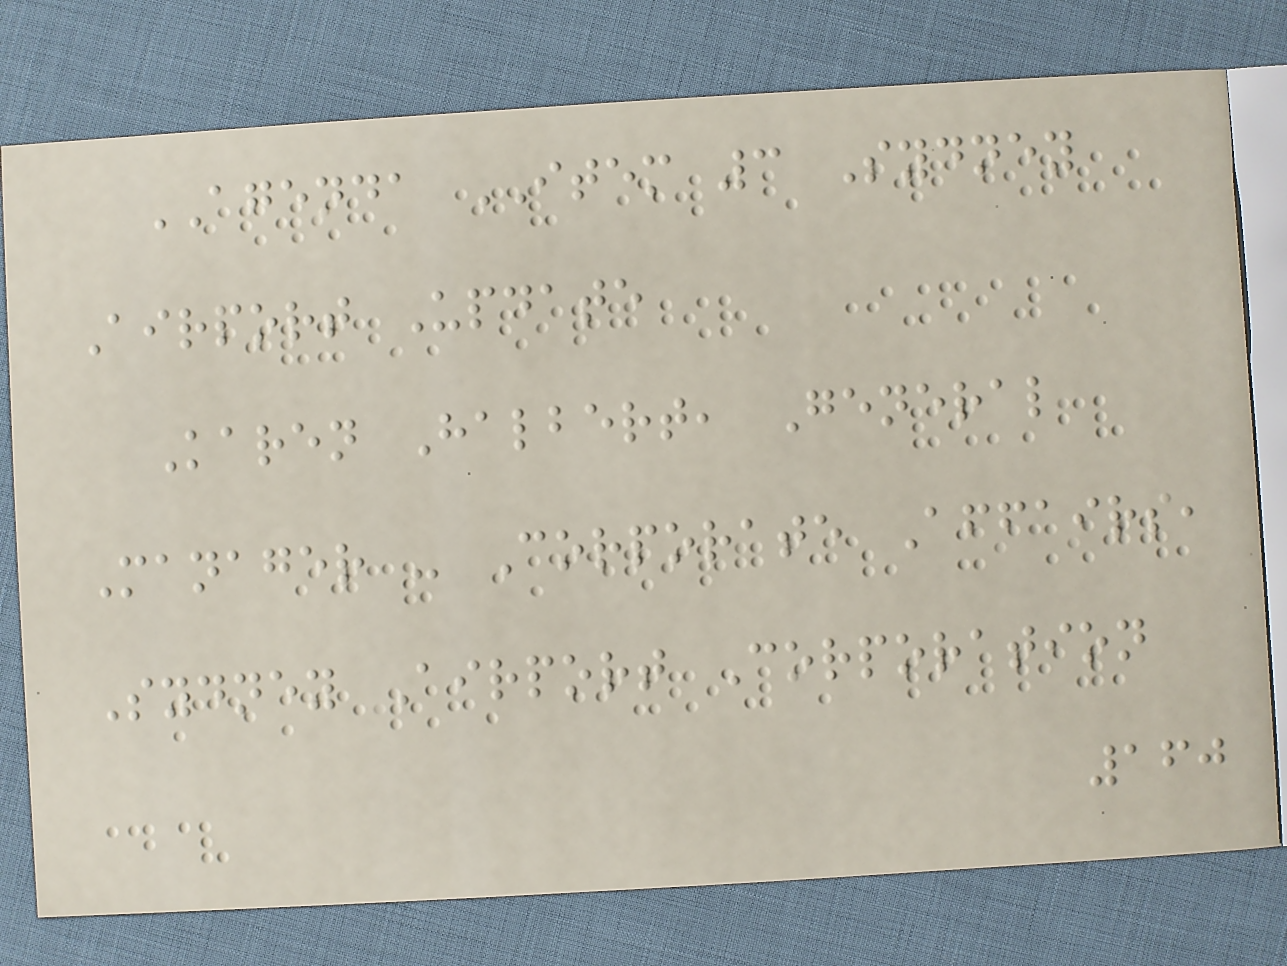AGENDA ITEM 3 Sydney
Airport Update
Karen Halbert, General
Manager - Corporate Affairs,
Sydney Airport Corporation
160
